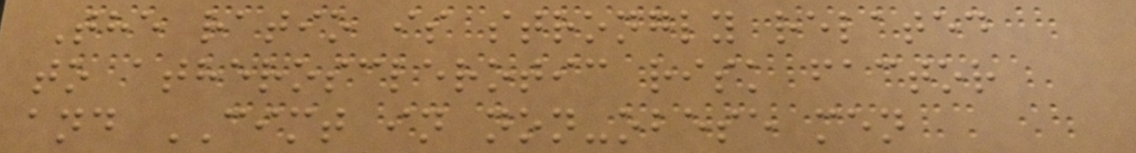The ratio is strongly related
to atherosclerotic risk factor
and CIMT in non-obese men
